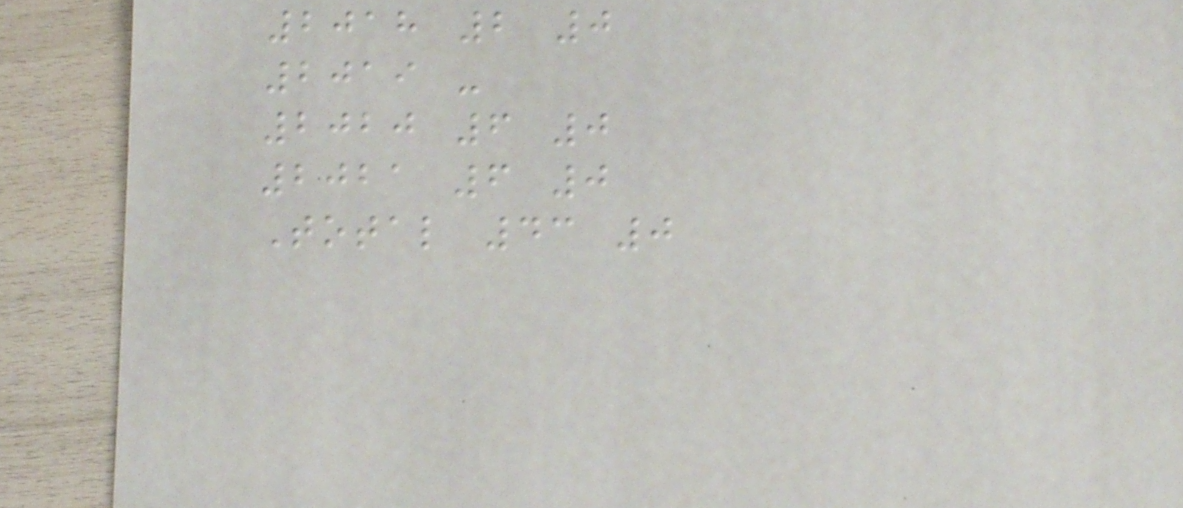2018 2 0
2019 -
2020 6 0
2021 6 0
Total 43 0
